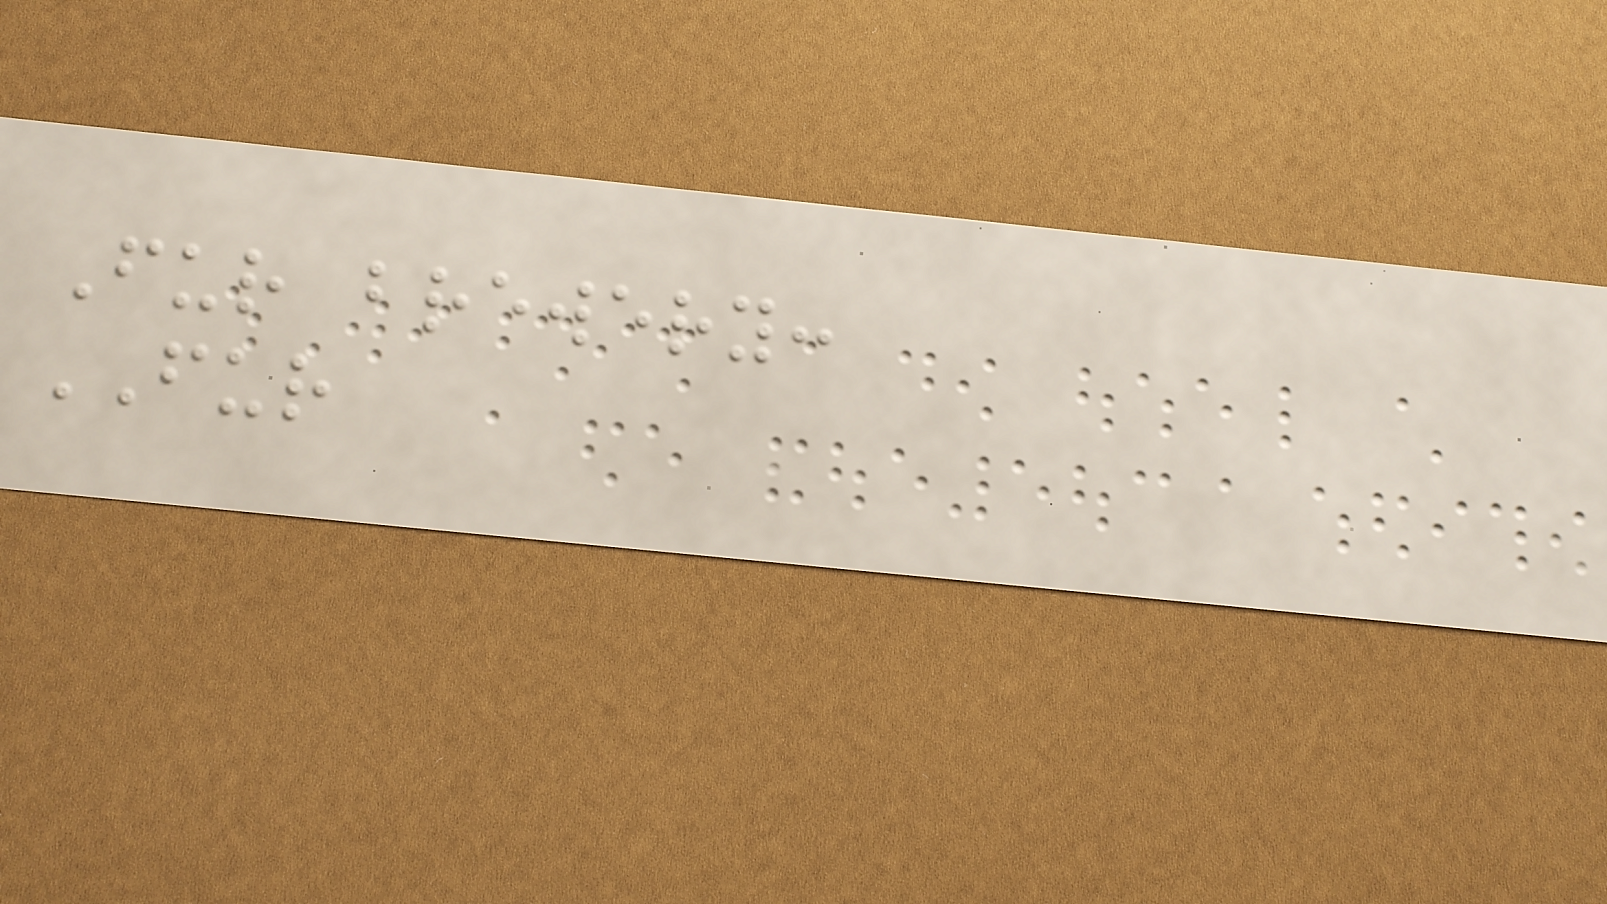Fur brewery:
FUR
